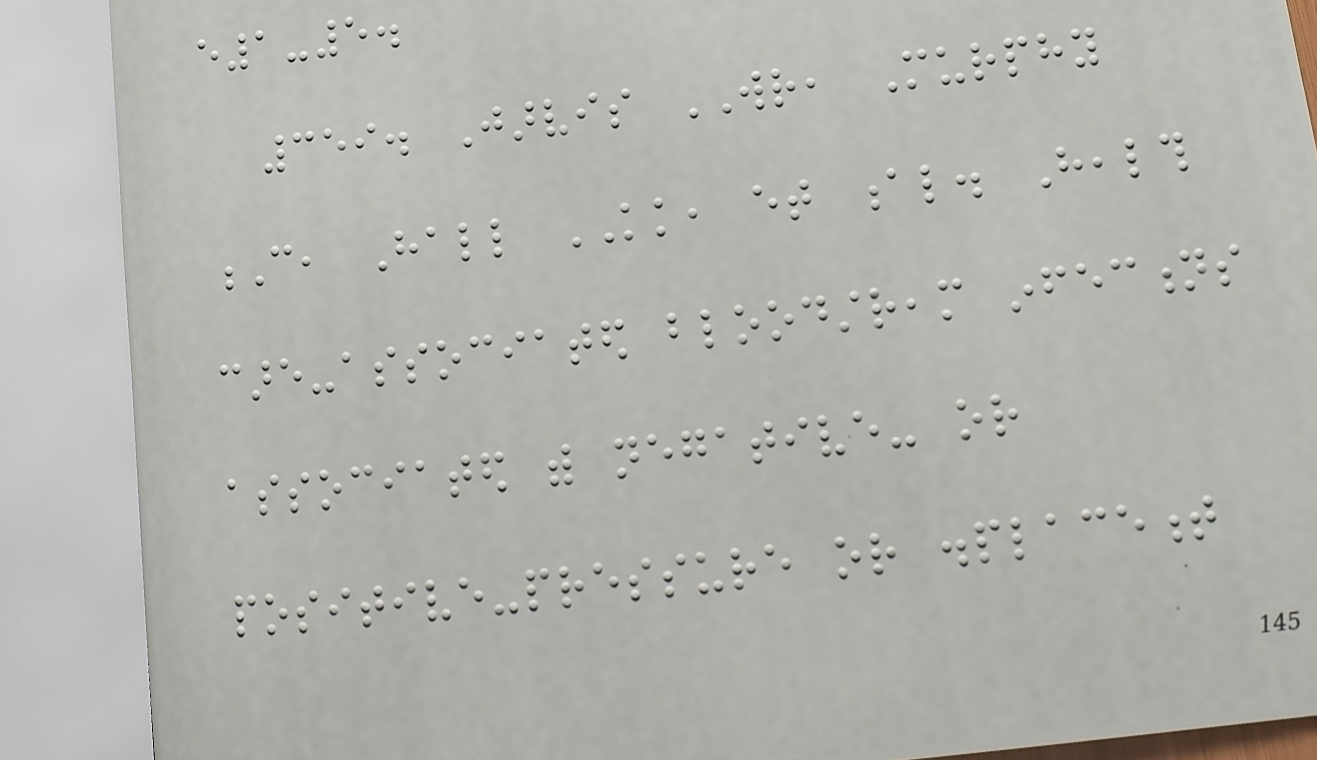e1-5.
359. Jarvis WR, Murphy
C, Hall KK, et al. Health
care-associated bloodstream infections
associated with negative- or
positive-pressure or displacement
